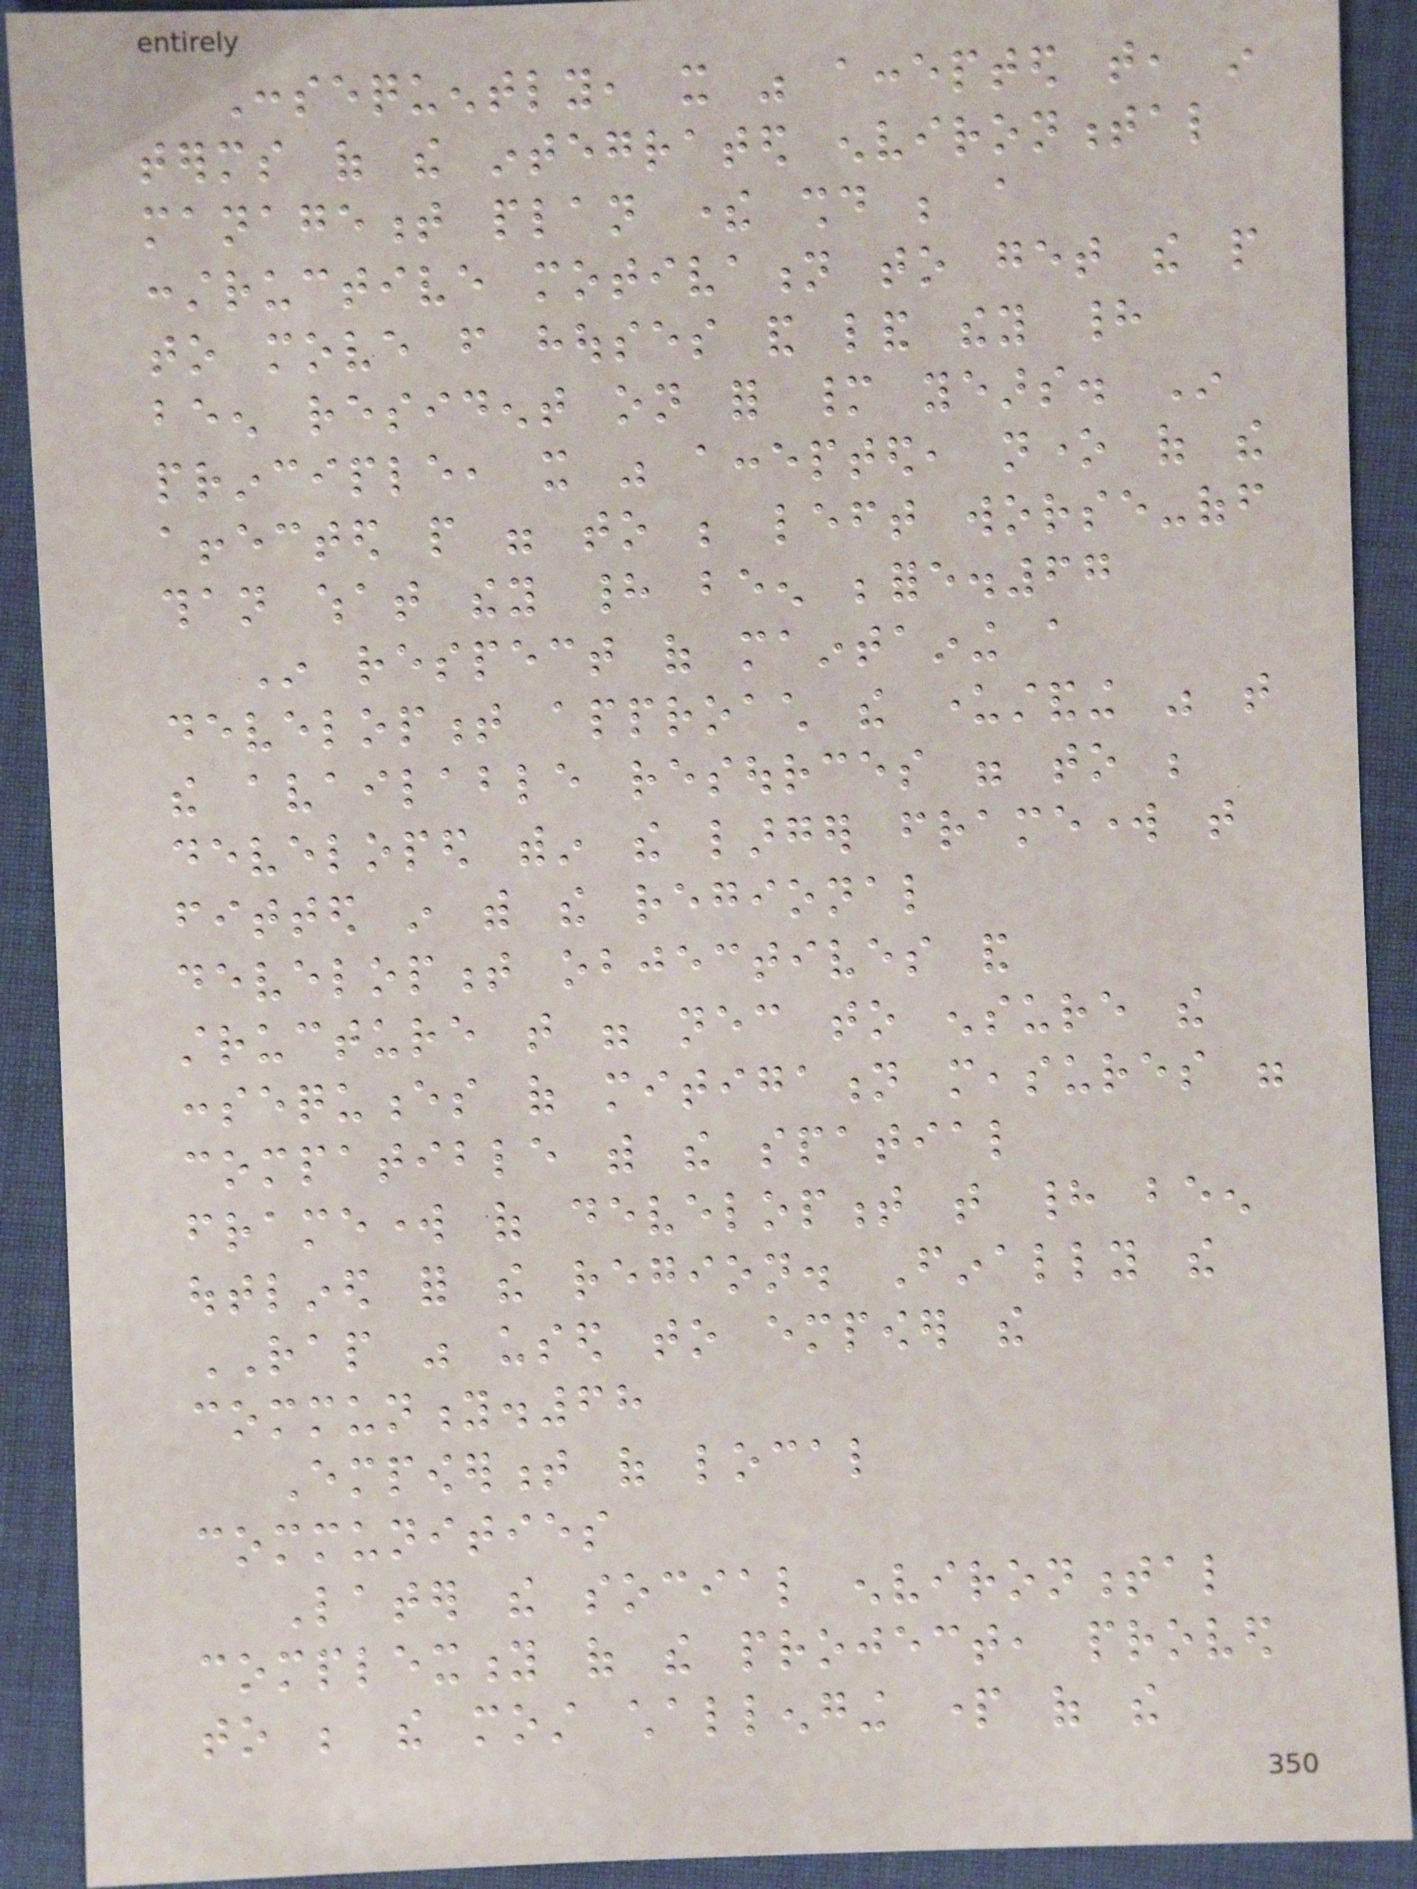Consequently, it was accepted that, in
terms of the integrated environmental
management plan there should be a
constructive motivation to get the people
to move from houses and land they had
been resident on for many years. In
principle, it was accepted, none of the
affected people were to be left worse-off
than what they had been before.67
In respect of maintaining a
development approach the understanding was that
the available resources were to be
developed within the larger framework that
fitted in with the regional
development objectives and
structure that were necessary to ensure the
consequences of mitigation measures were
compatible with the spatial
framework of development that had been
outlined for the region. Finally the
RAP was used to empower the
community.68
Empowerment of local
communities
Later the social environmental
complexity of the project, proved
to be the most challenging part of the
